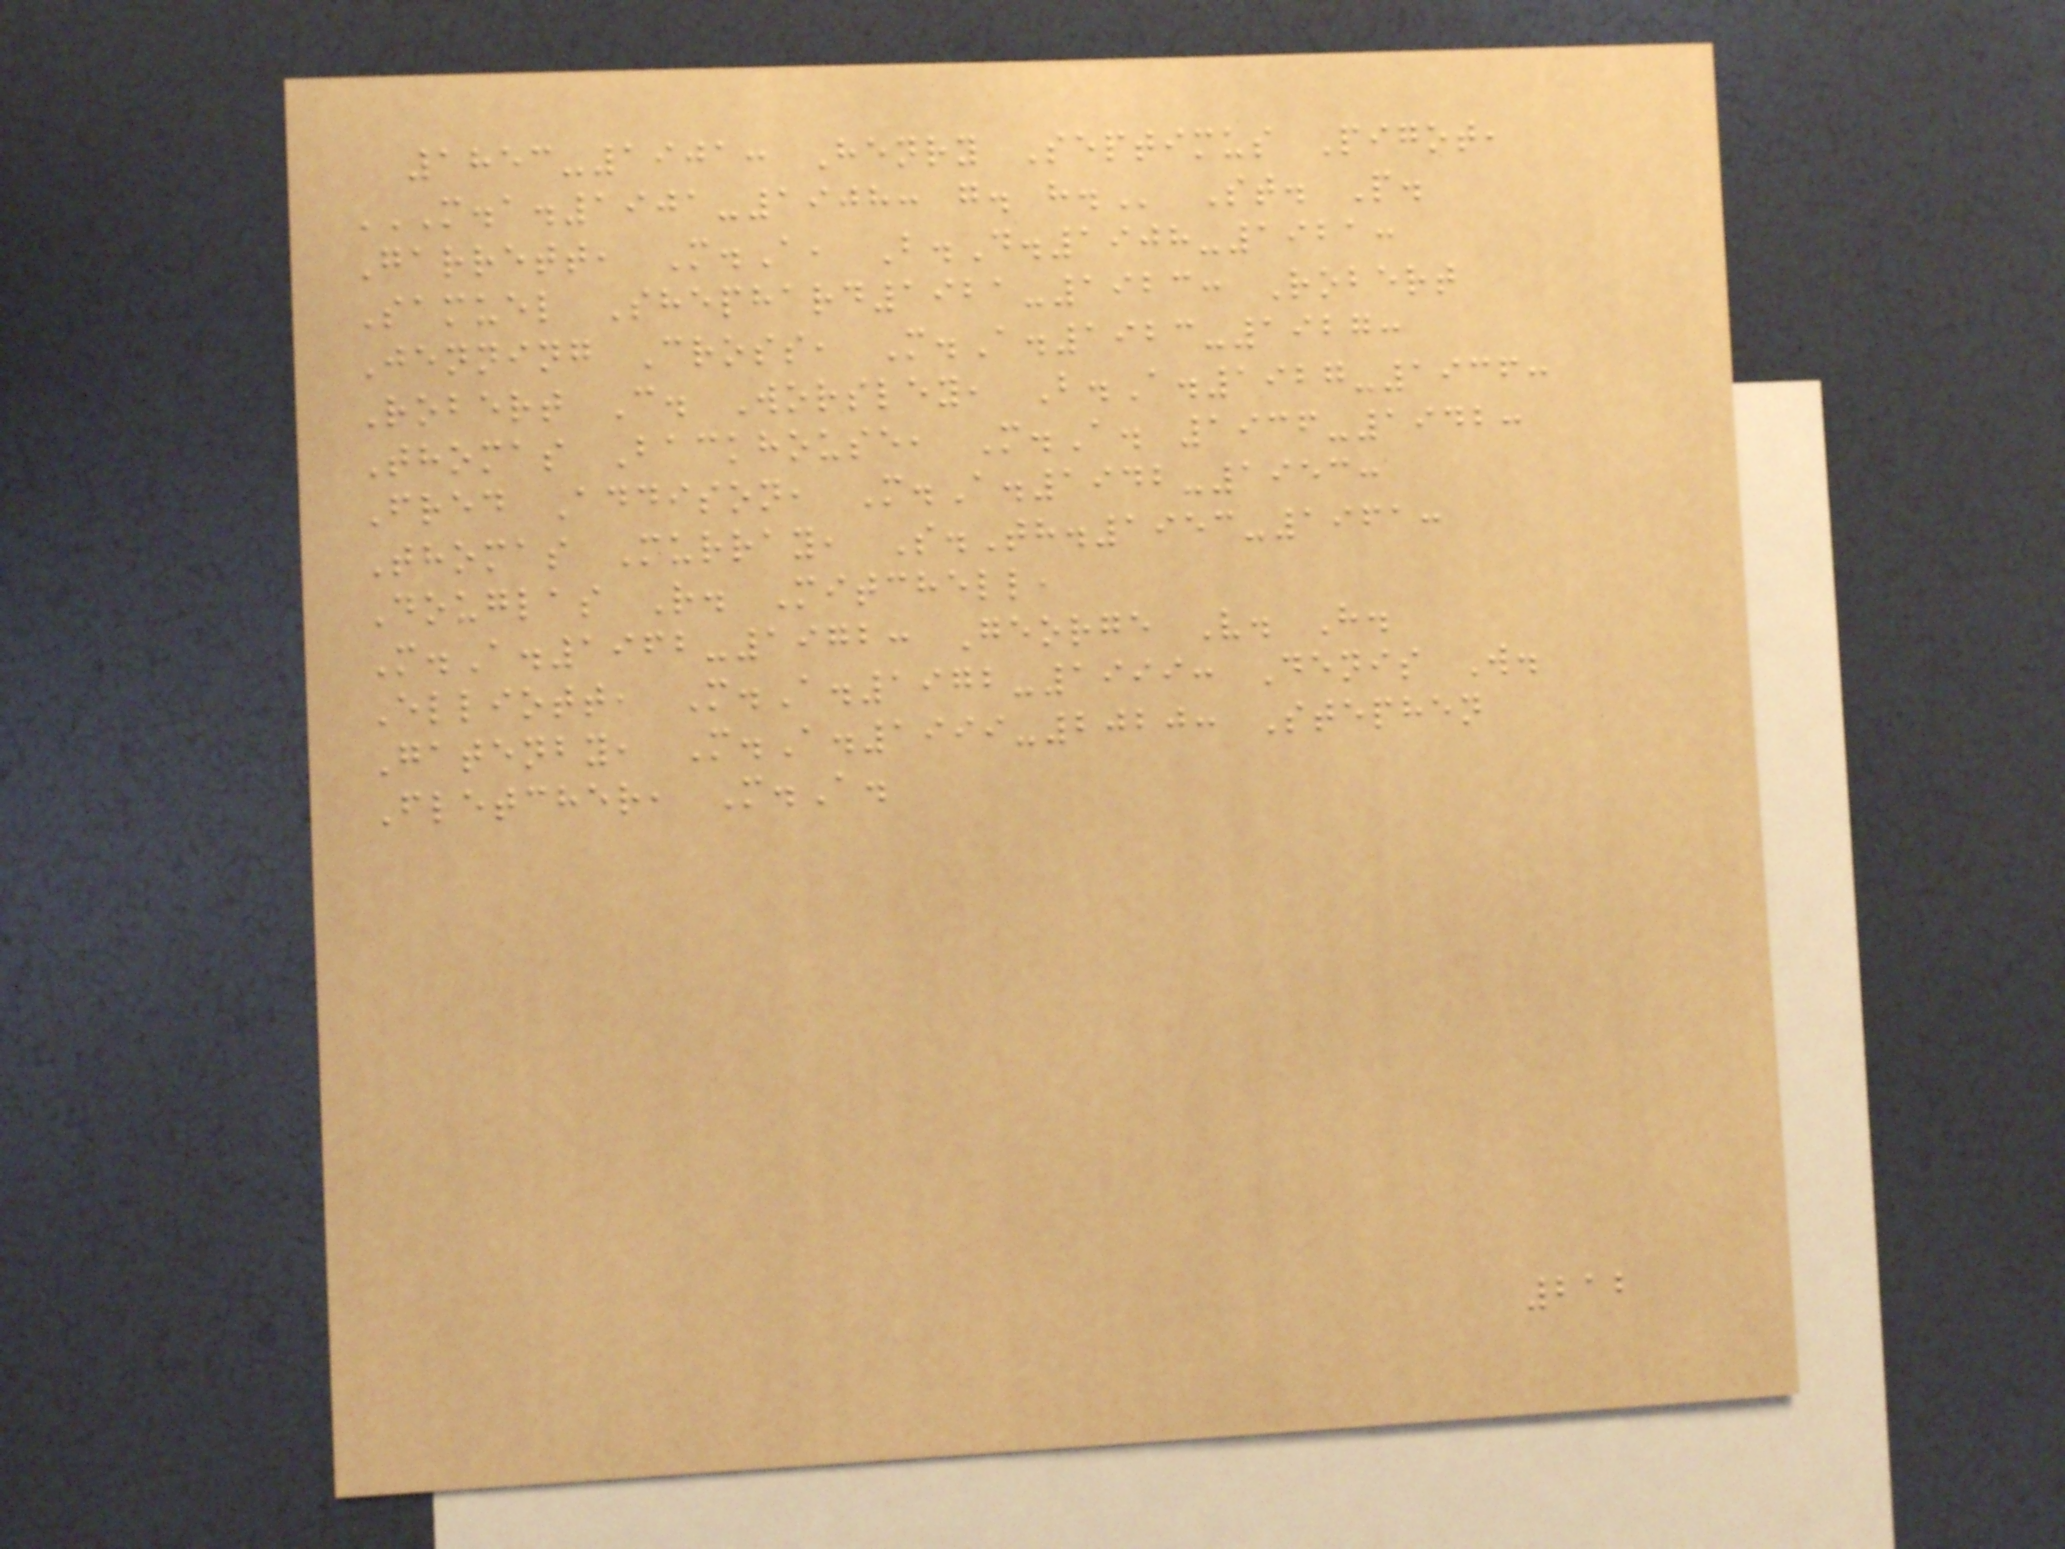1853-1901: Henry Septimus Pigot,
M.A.1901-1908: G. H. St. P.
Garrett, M.A, B.D.1908-1921:
Samuel Shephard1921-1923: Robert
Jenning Cross, M.A.1923-1927:
Robert C. Worsley, B.A.1927-1936:
Thomas Backhouse, M.A. 1936-1942:
Fred Addison, M.A.1942-1953:
Thomas Murray, S.Th.1953-1961:
Douglas R. Mitchell,
M.A.1962-1972: George V. H.
Elliott, M.A.1972-1999: Denis W.
Gatenby, M.A.1999-2020: Stephen
Fletcher, M.A.
212
